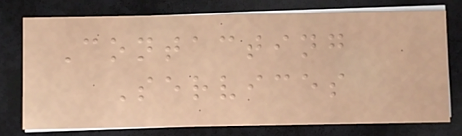Contacting
Services
